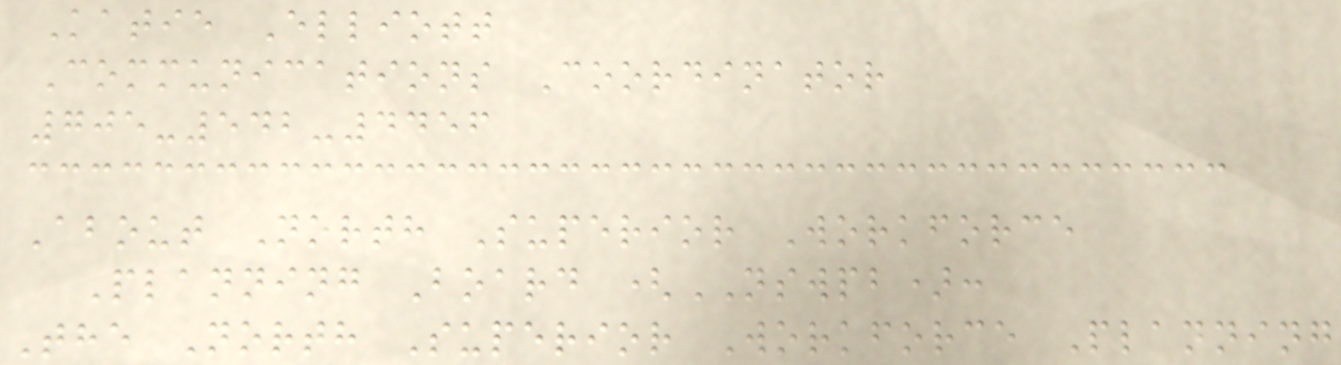Katie Elliott
Communications Coordinator
705-542-4456
About North Superior Workforce
Planning Board (NSWPB):
The North Superior Workforce Planning
